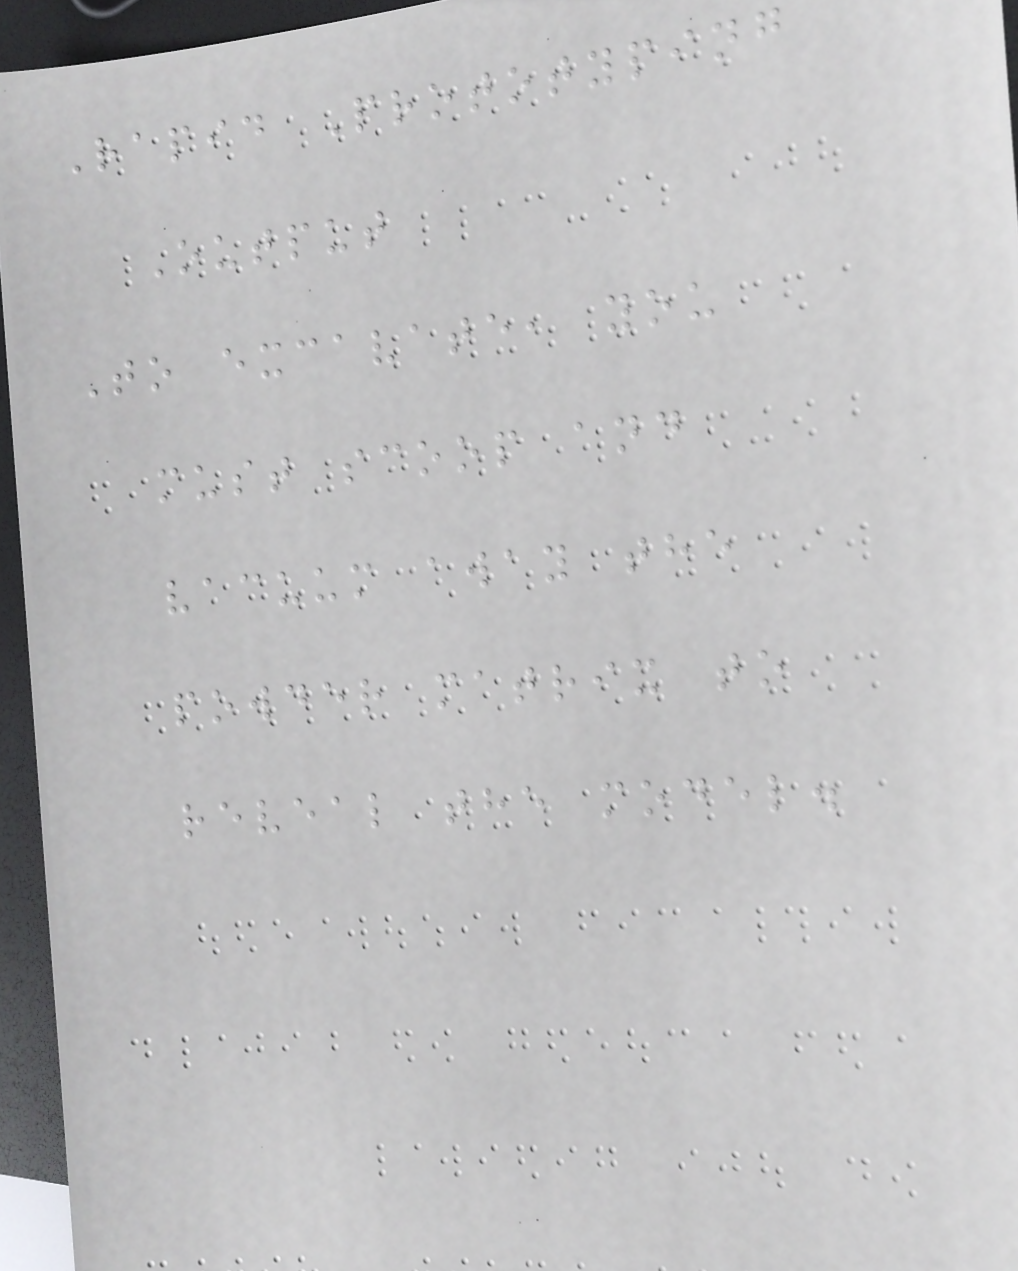Rapid Prototyping
Output
To excavate, you
must scoop and
vacuum away the
powder matrix to
reveal the model.
